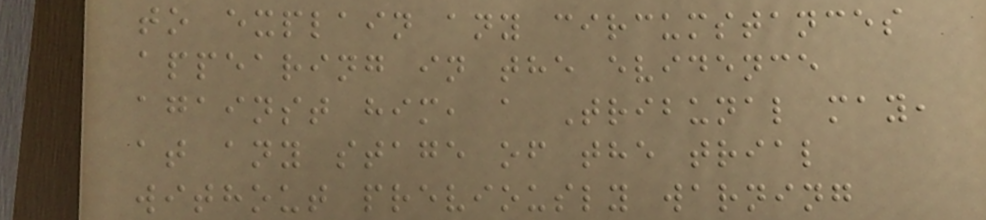to explain any circumstances
appearing in the evidence
against him, a Tribunal may,
at any stage of the trial
without previously warning
